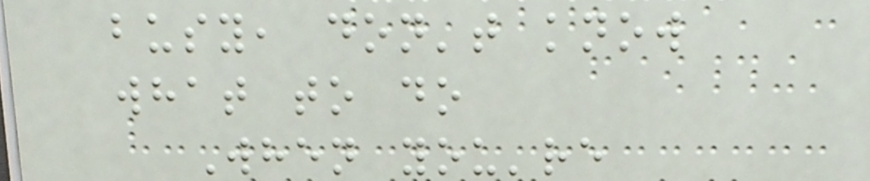busy, don't know
what to do
When you're
